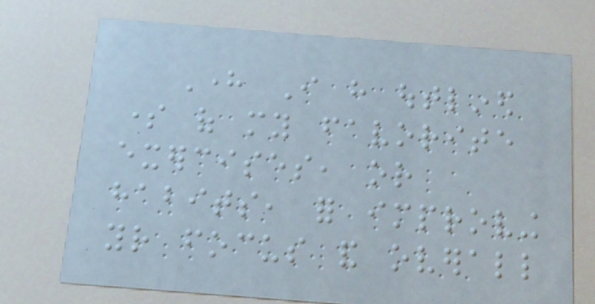Here I have outlined
some of my favorite
exercises, or
habits, for improving
your focus and overall
